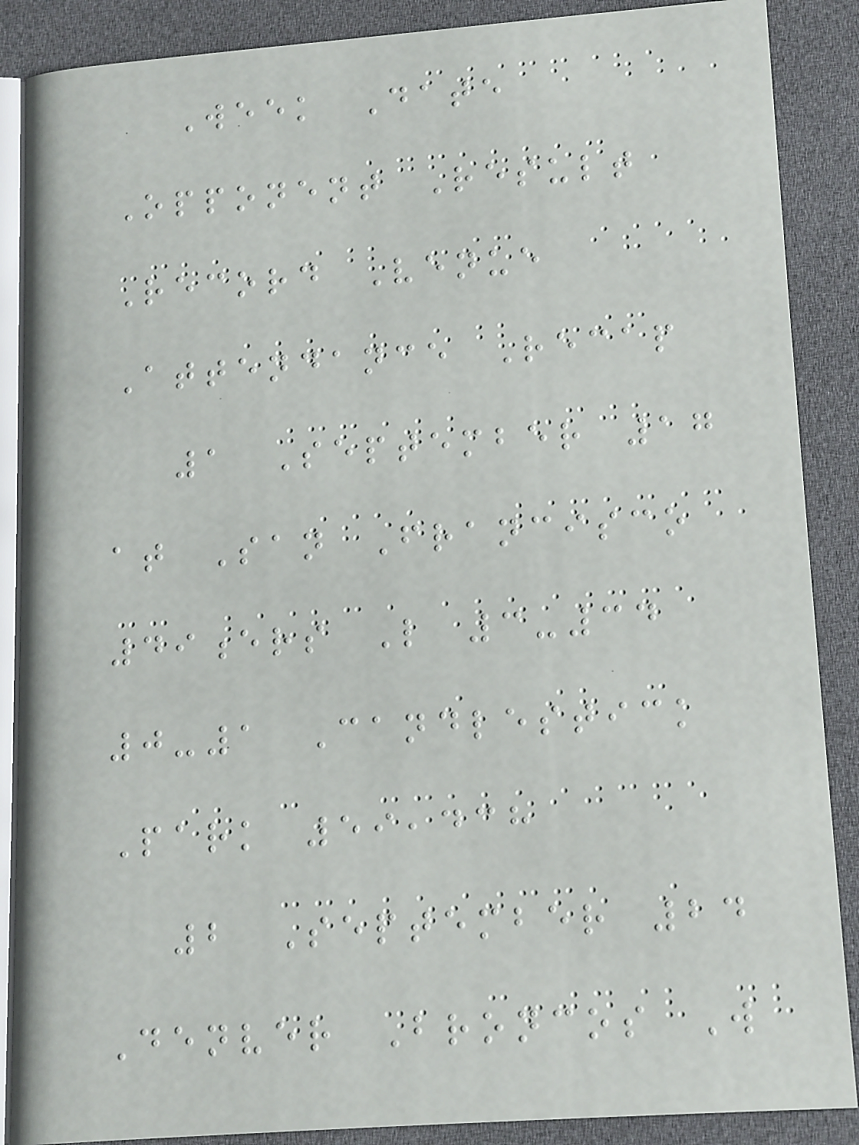Week Date
Opponent Result
Record Venue
Attendance Recap
1 September 17
at San Francisco
49ers L 3-34
0-1 Candlestick
Park 59,438
2 September 24
Denver Broncos W
